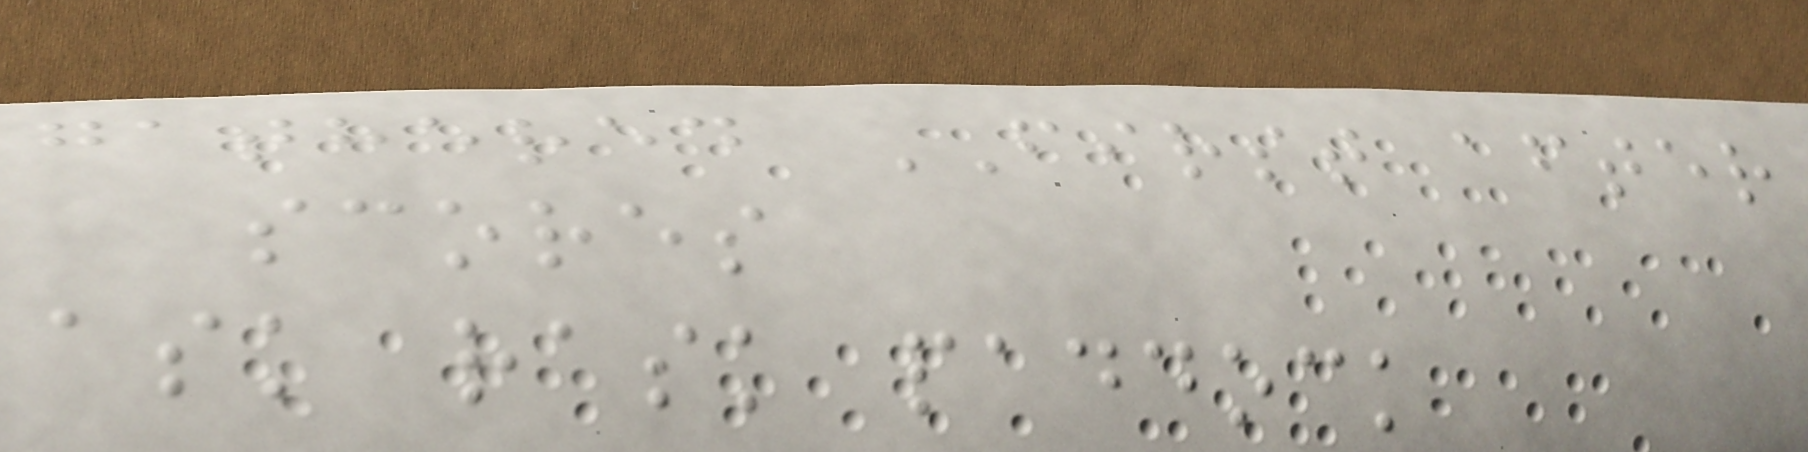gathered FIRST after
scores
ask rask paddock
